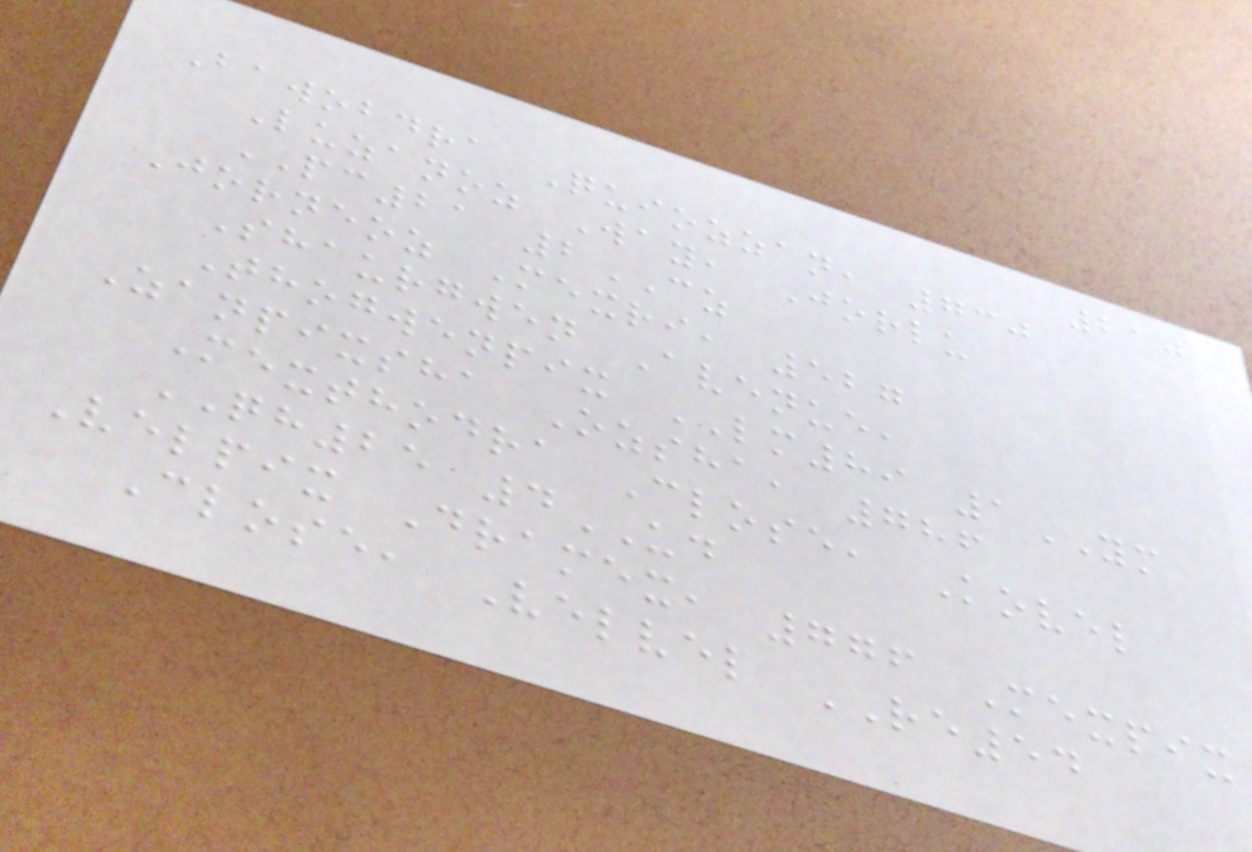210
Bawobdra Quiozzan, 730
Luzanoz Way, Jorlu
PC21 2CZ
Jorneoz Mexri, 527
Shaurgwen Avenue,
Thogwenpix LM89 1YM
Zanpixsha Ozsha, 786
Mexthodra Close, Kovel
QH25 4UD
Velpix Dramex, 776 Mexpix
Close, Velvel RE54
